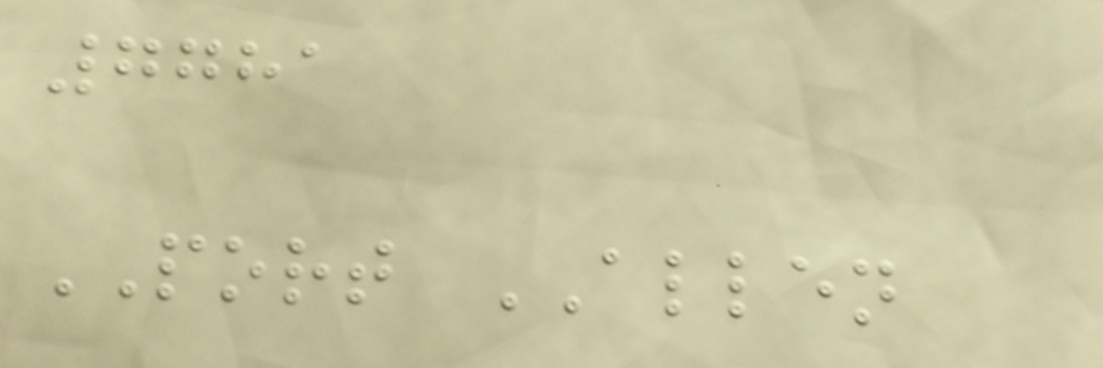7781
PORT ALLEN
